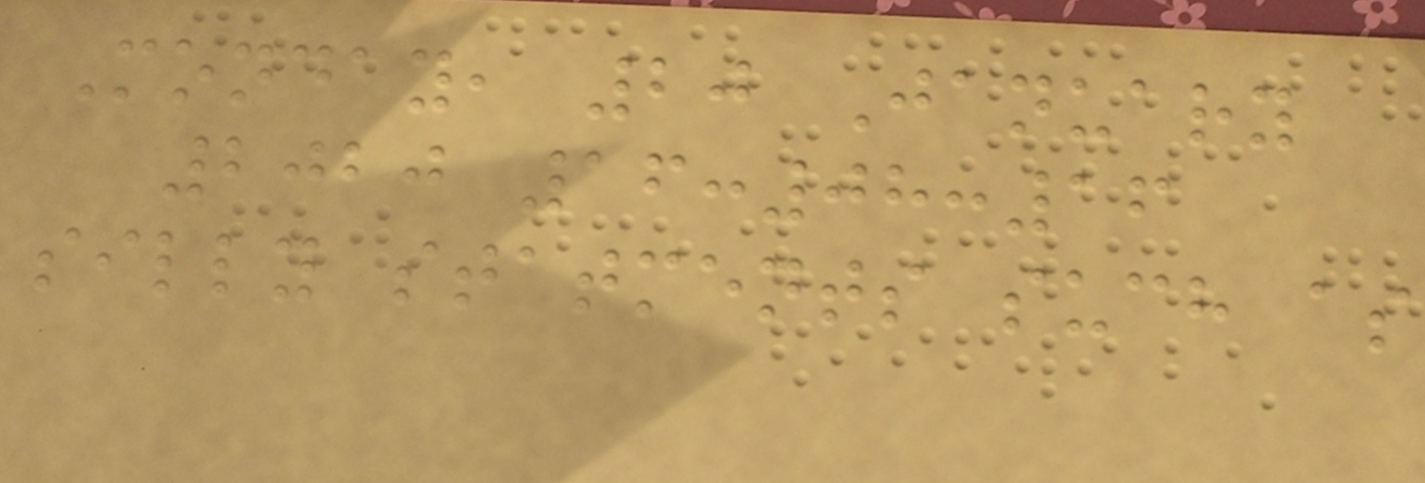Monday, 20 January
2020 16:08:16
silly statments such as
